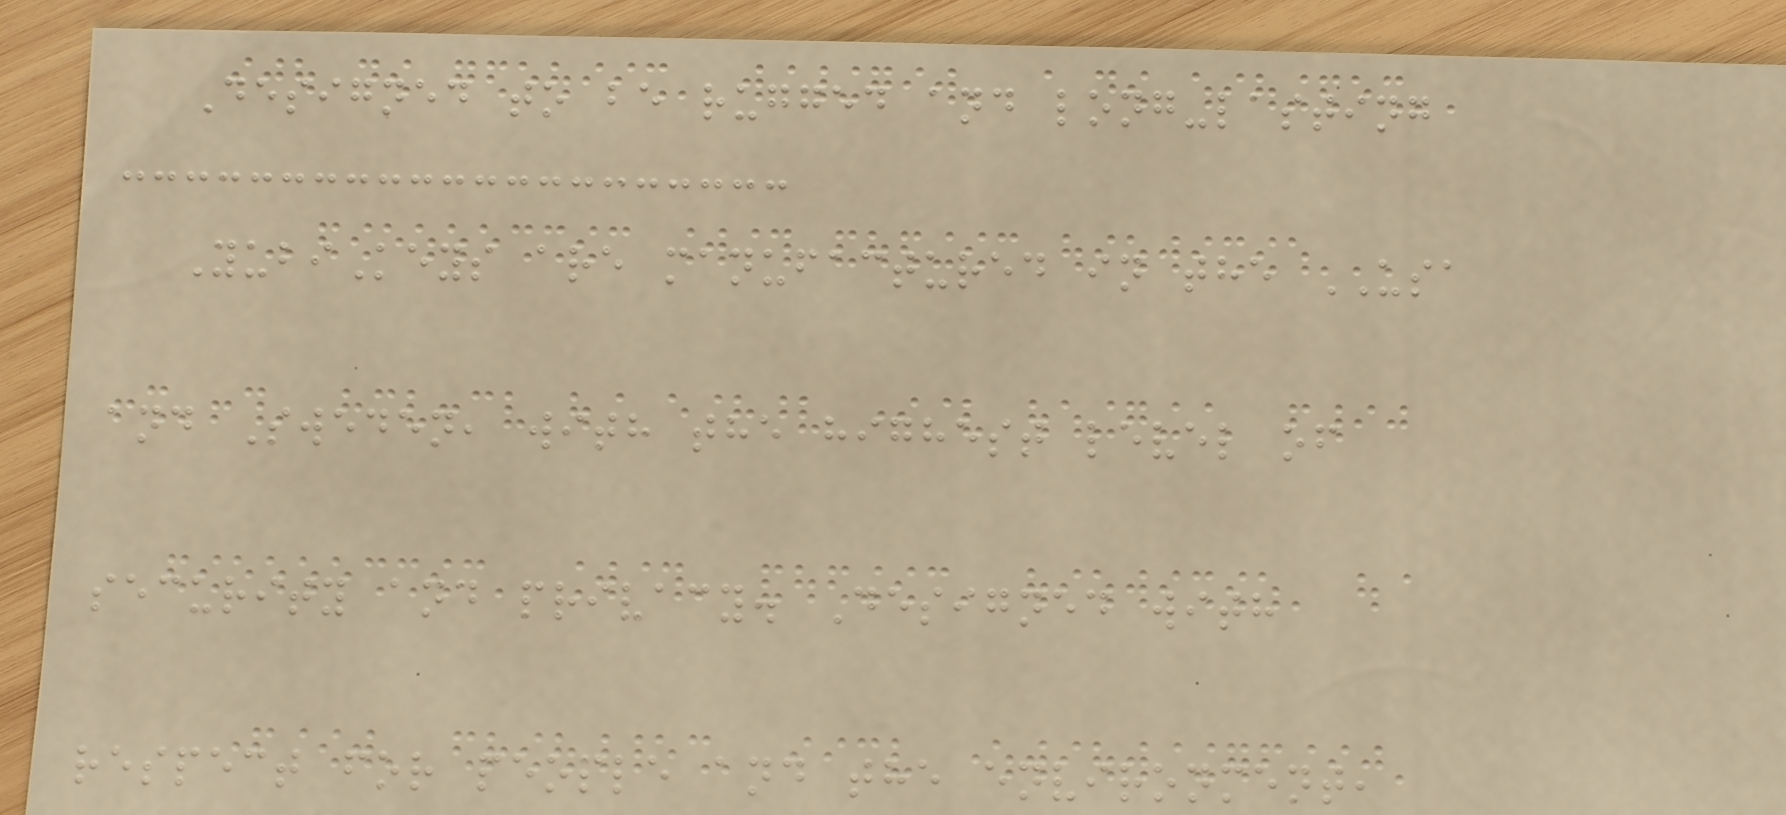Designed to be rugged and long-lasting
YubiKeys are manufactured in the USA
and Sweden, with the highest level of
security and privacy. Designed with
respect for people and the environment,
